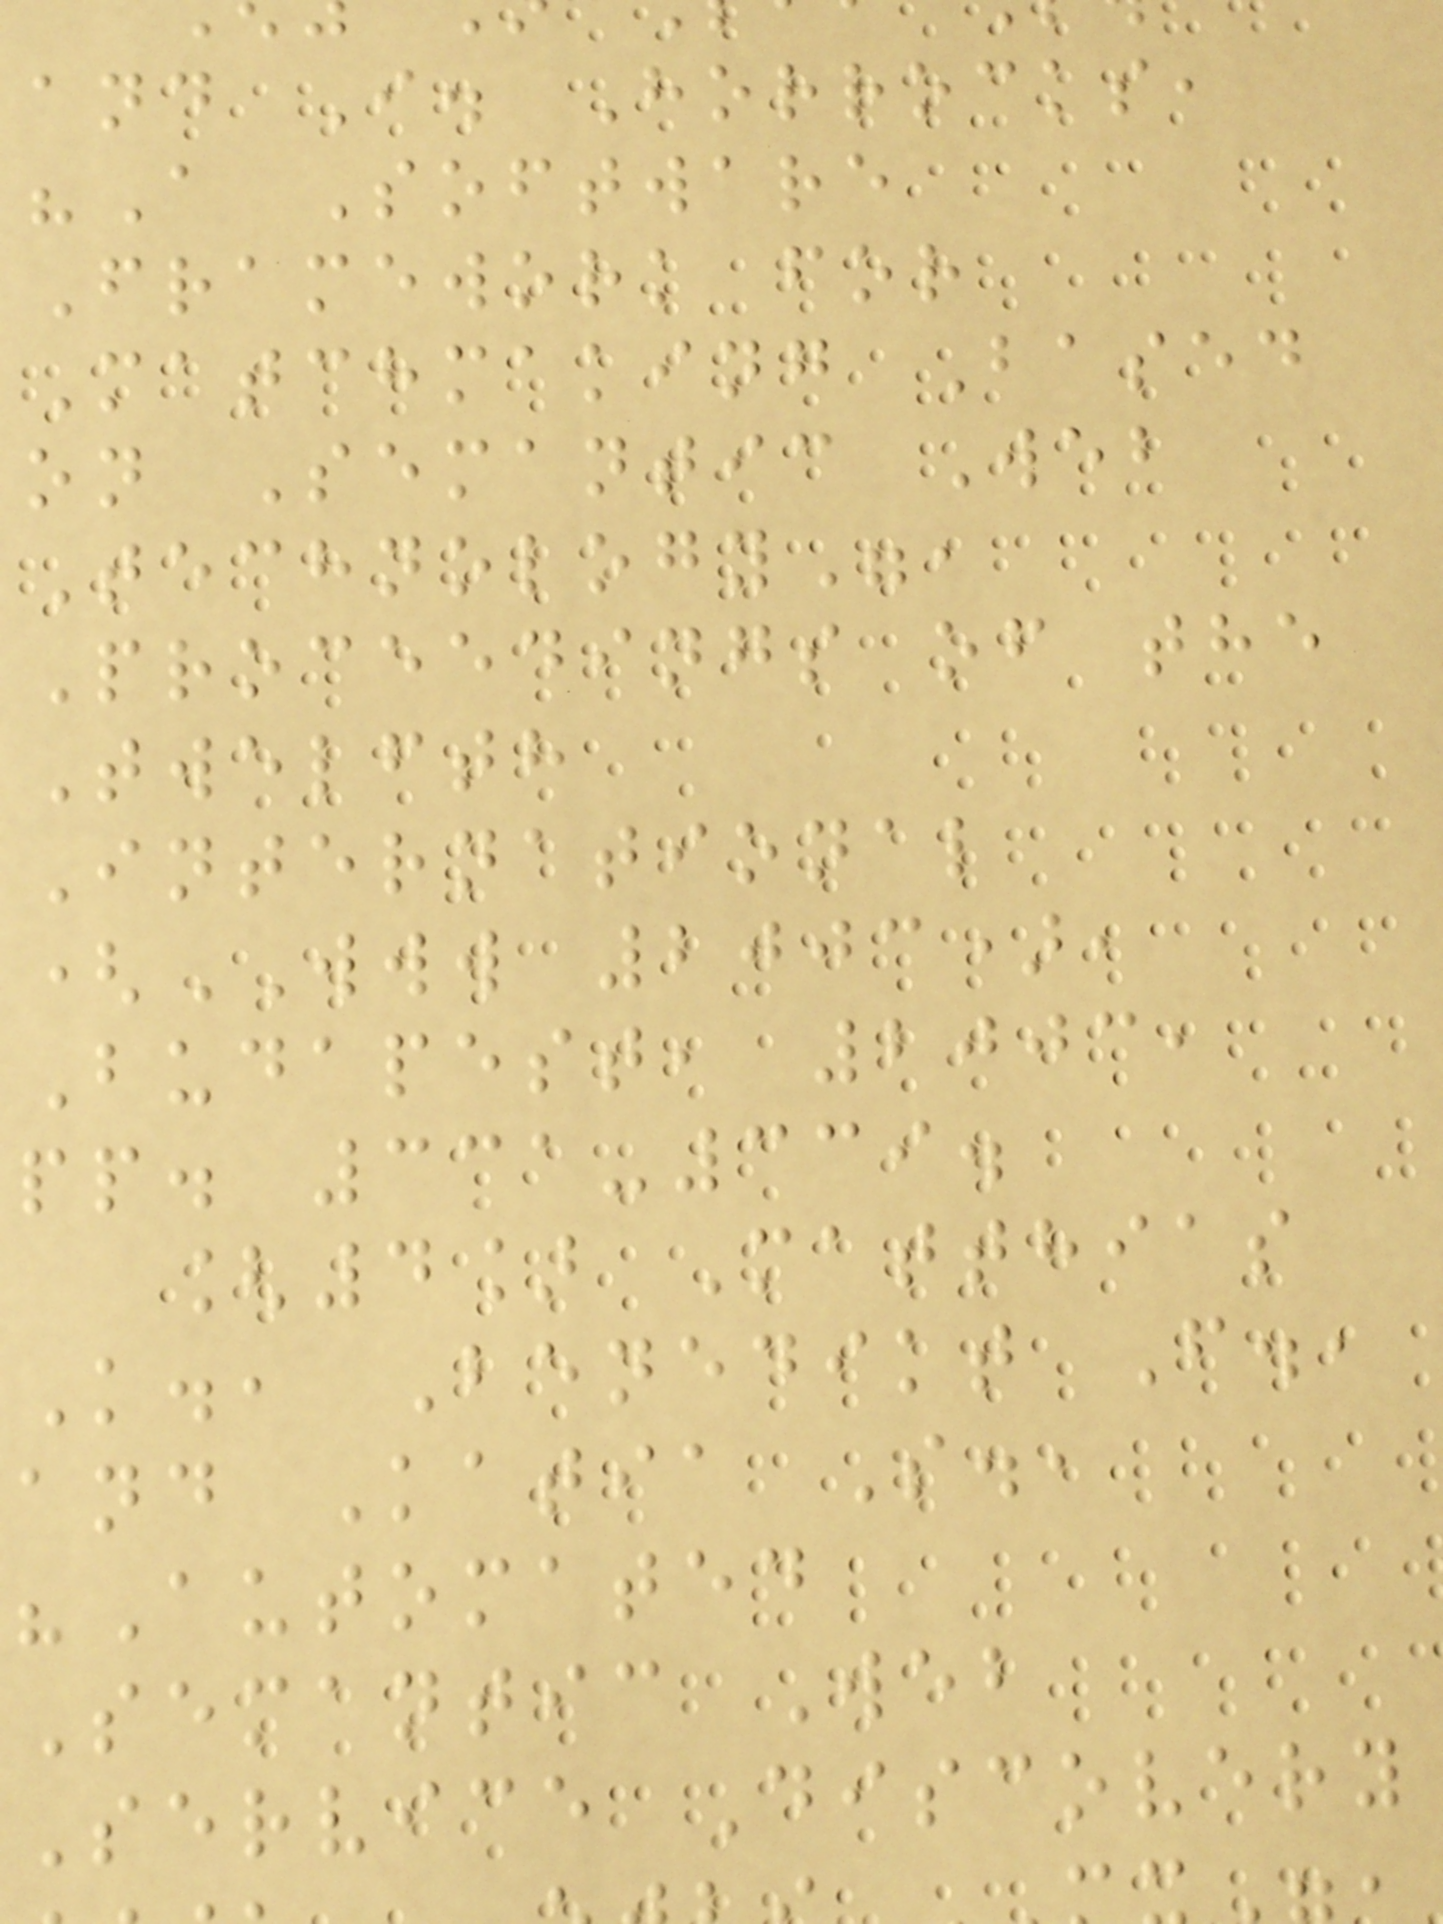and I. Horrocks,
"A Software
Framework for
Matchmaking Based
on Semantic Web
Technology",
Proceedings of the
Twelfth
International
(WWW 2003),
Budapest, 2003,
pp. 331-339.
[4] Matthias
K., Benedikt F.,
and Katia S.,
"Automated
Semantic Web
Service Discovery
